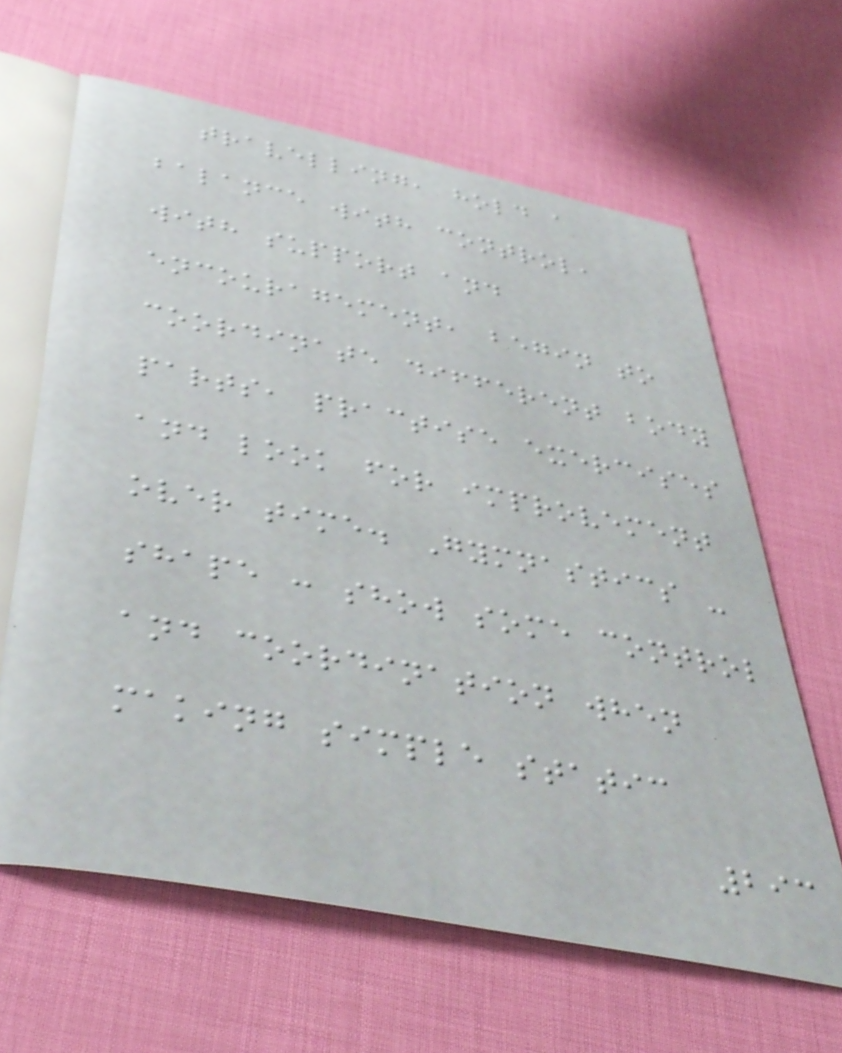travelling, hold a
balance with control,
with support and
encouragement, begin to
coordinate different body
parts, practise exercises
and look for improvement
over time. Gymnastics -
shape : show some control
and coordination when
making simple static
293
